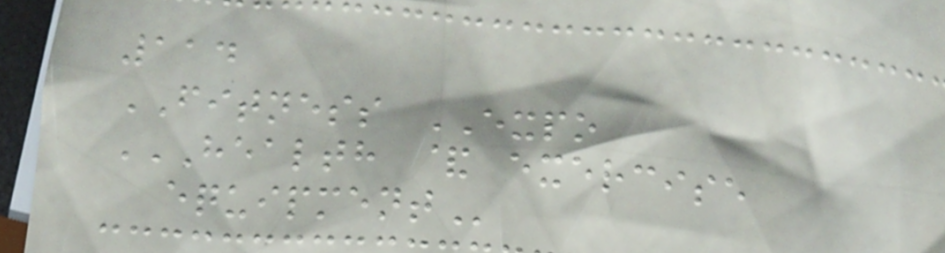114
FITNESS EXPO
HEALTH & EXERCISE
EQUIPMENT
